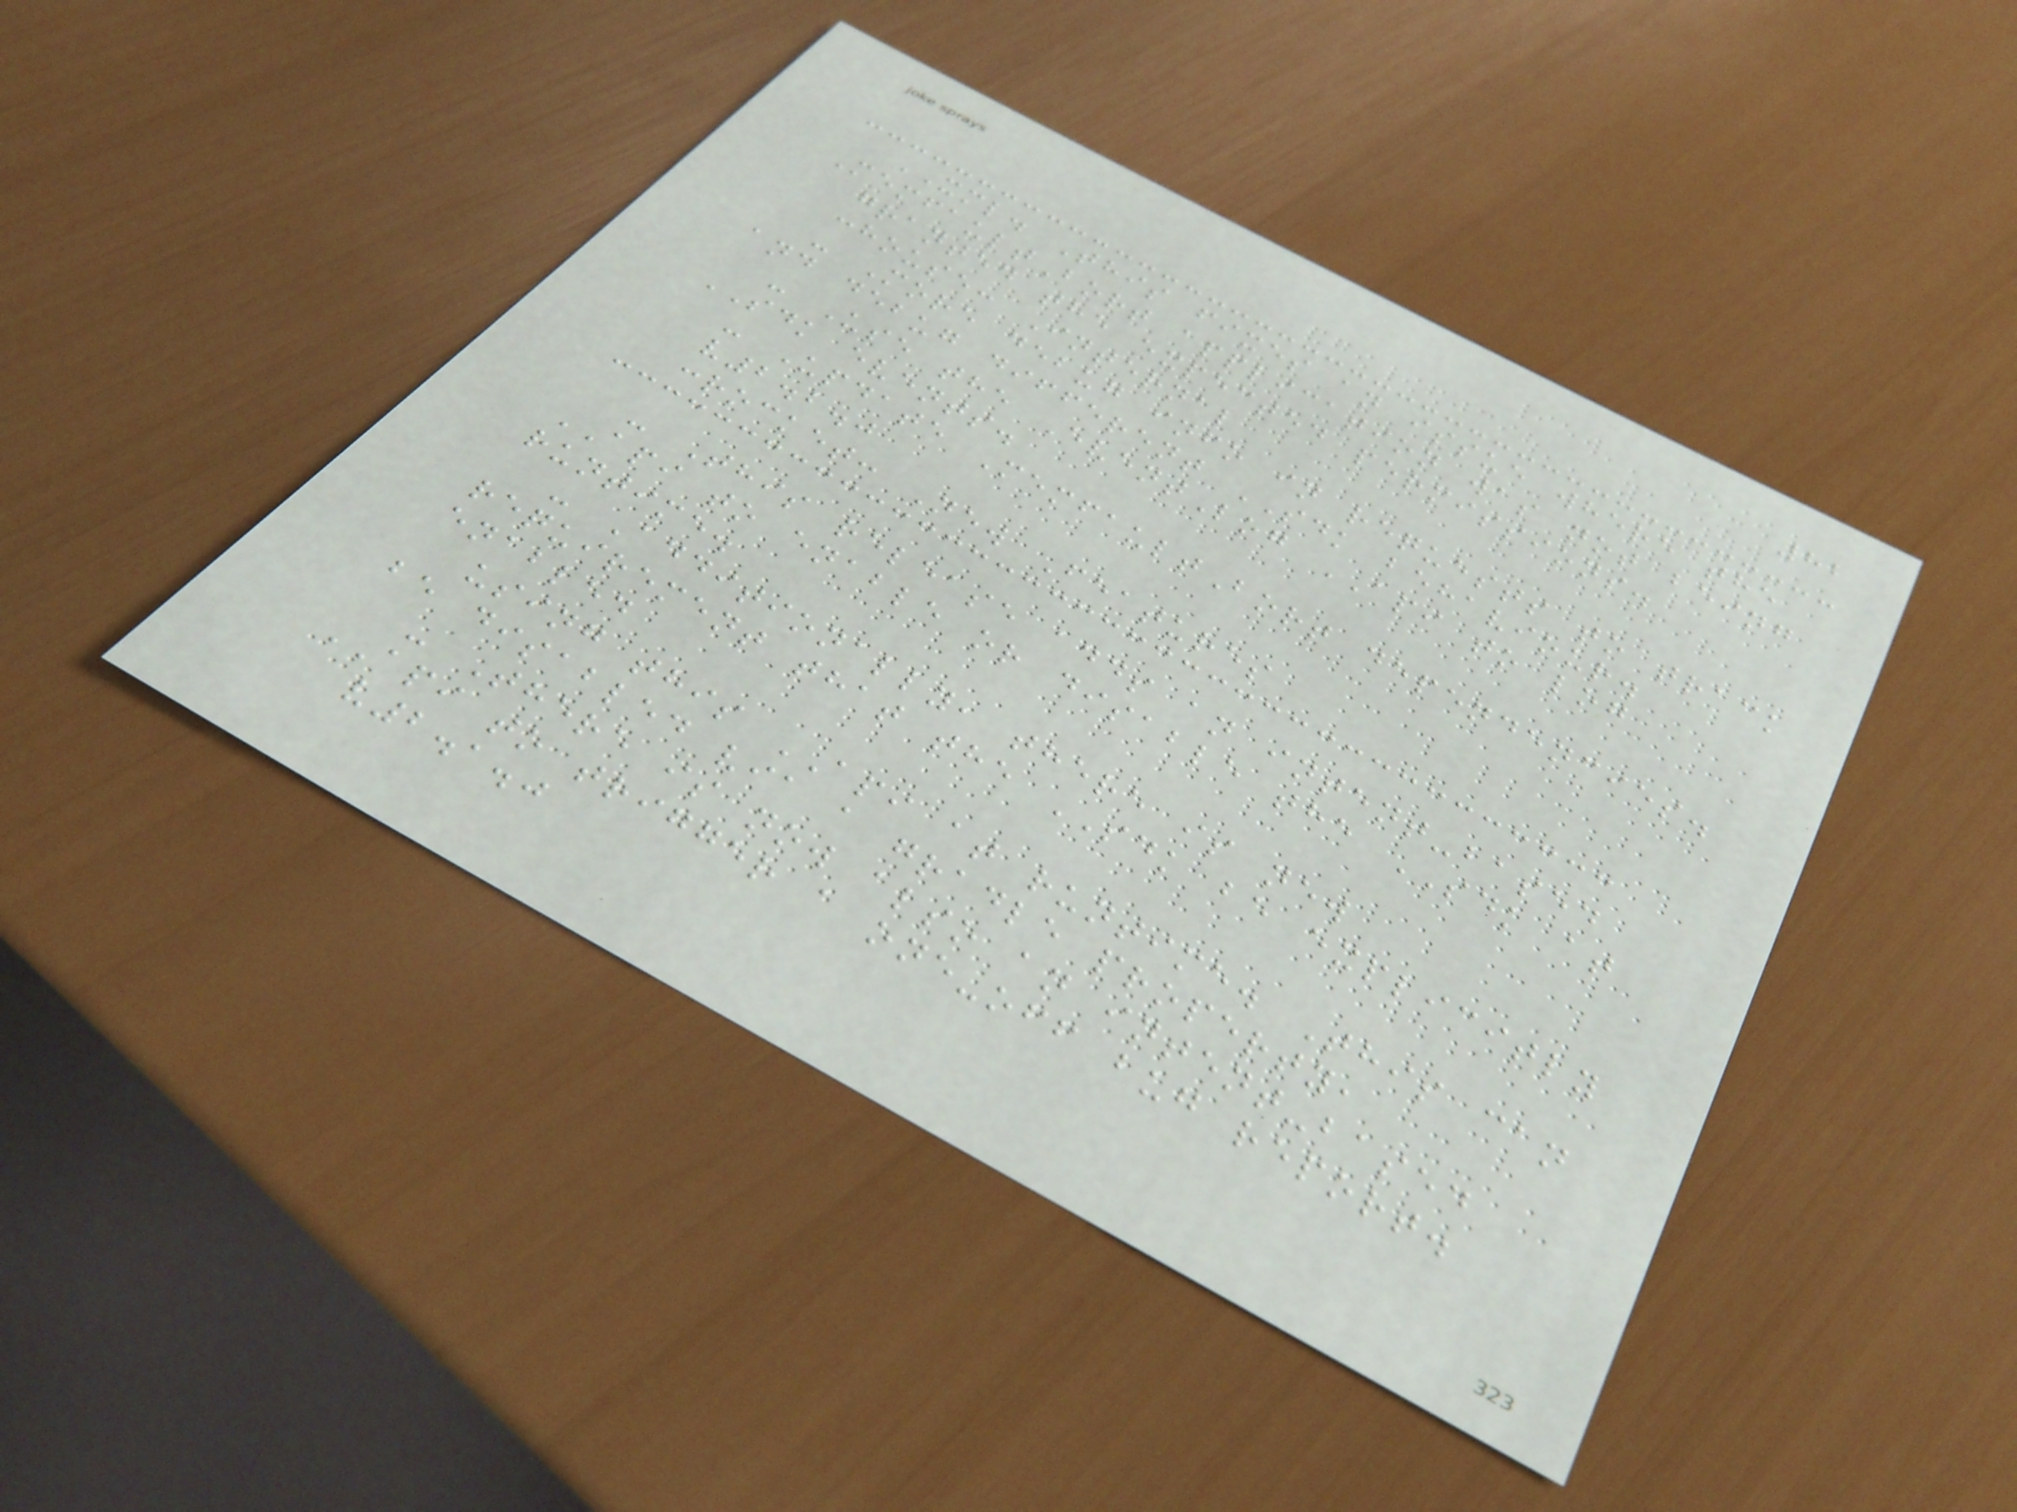82
XML. This fixes an issue where the
MemfaultBort application was not being
granted the expected permissions.
:house: Internal
- More debug info in requests to track
and debug different SDK behaviour.
- Use the EventLog API to log
SDK events.
- Update MemfaultBort dependencies.
v2.2.0
:rocket: New Features
- This release adds an intent-based
API to enable or disable the SDK at
runtime.
- Additionally, there is new
requirement that the SDK be explicitly
enabled
using this API at runtime. This can
be disabled via a gradle property,
- There is now also an intent-based
API to trigger a one-off bug report.
v2.1.0
